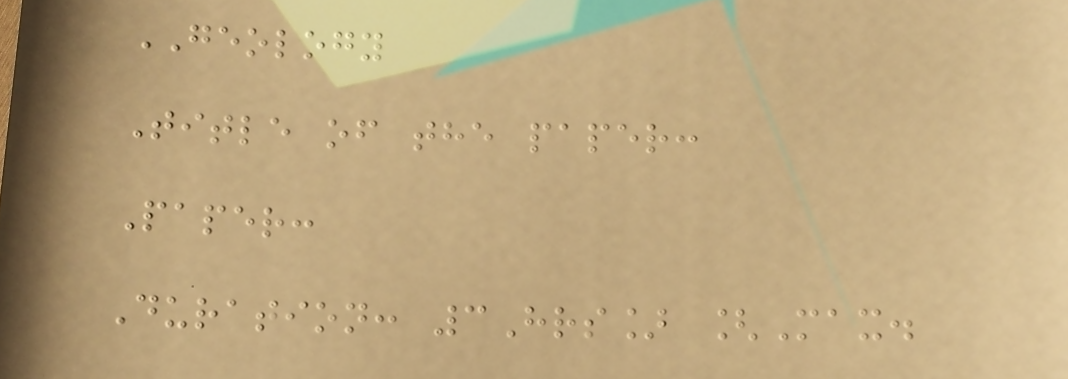GEOLOGY
Title of the paper:
Paper:
Duration: 3Hrs] [Max.
